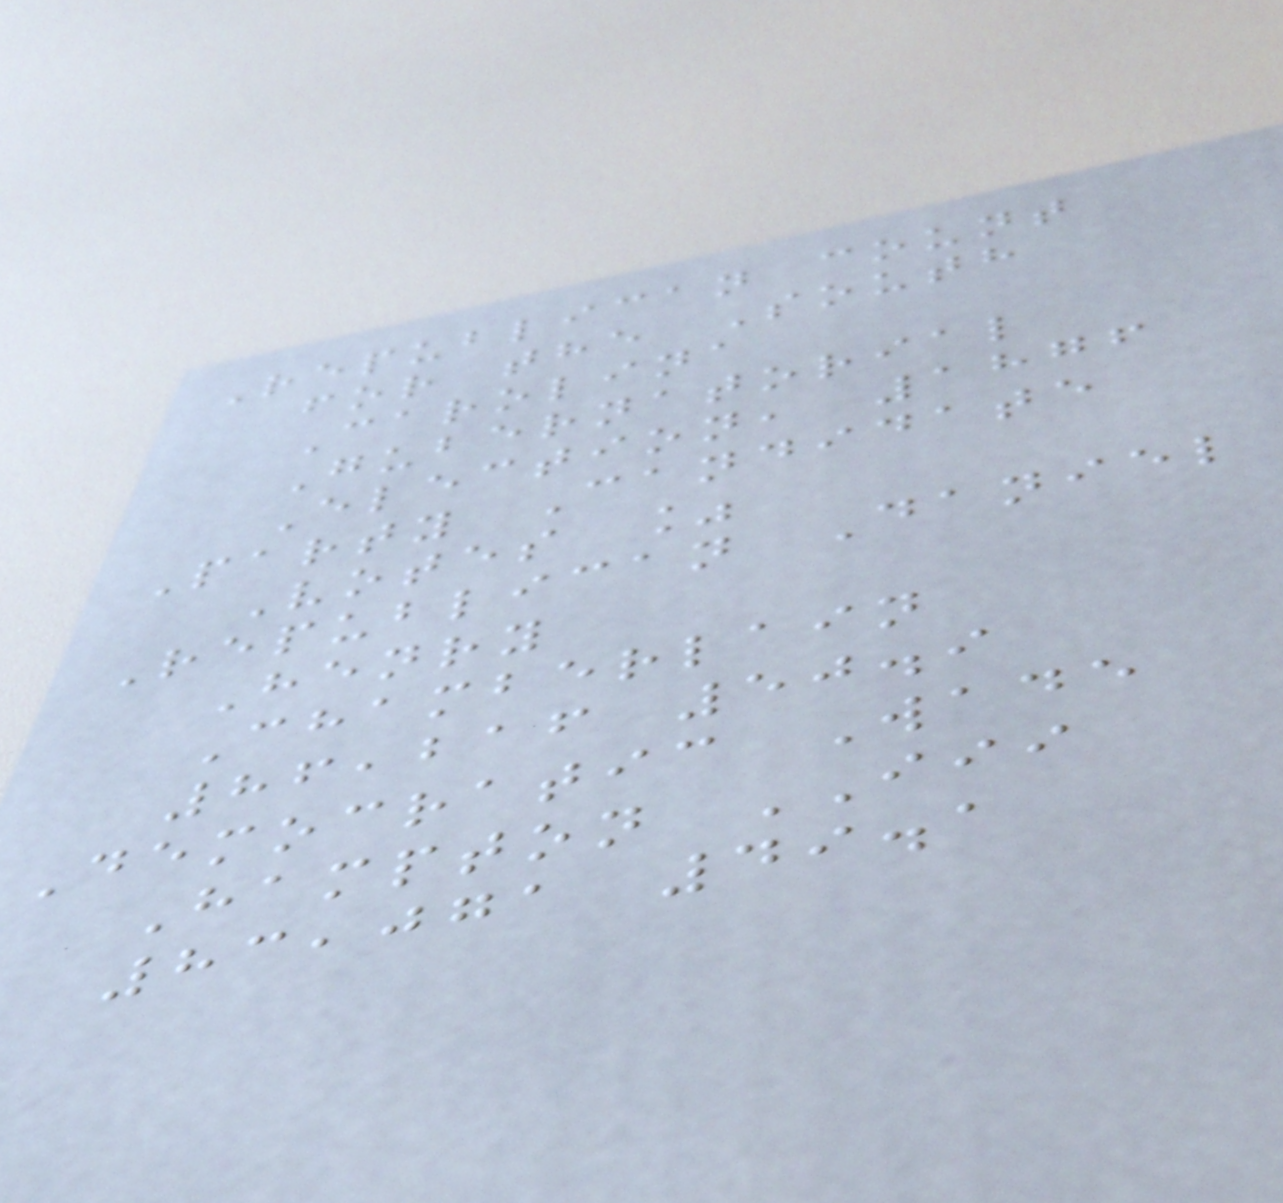Republican count
for the South
Carolina
Gubernatorial
Election, 1876
Party Candidate
Votes %
Republican Daniel
Henry
Chamberlain
86,216 50.9
Democratic Wade
Hampton III
83,071 49.1
